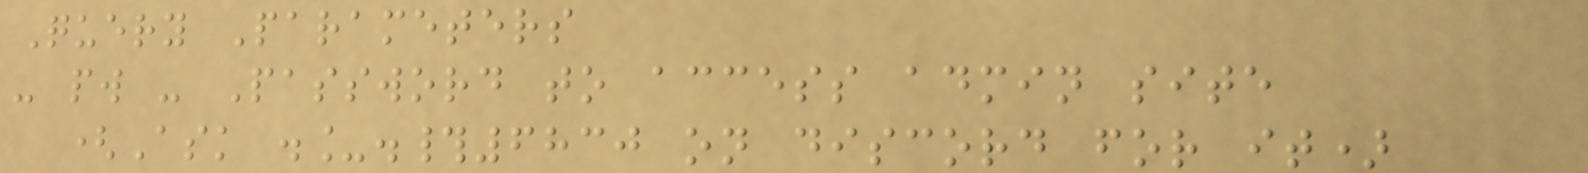Query Parameters
- pw - Password to access admin site
(Ask ._.#6830 on discord for it)
